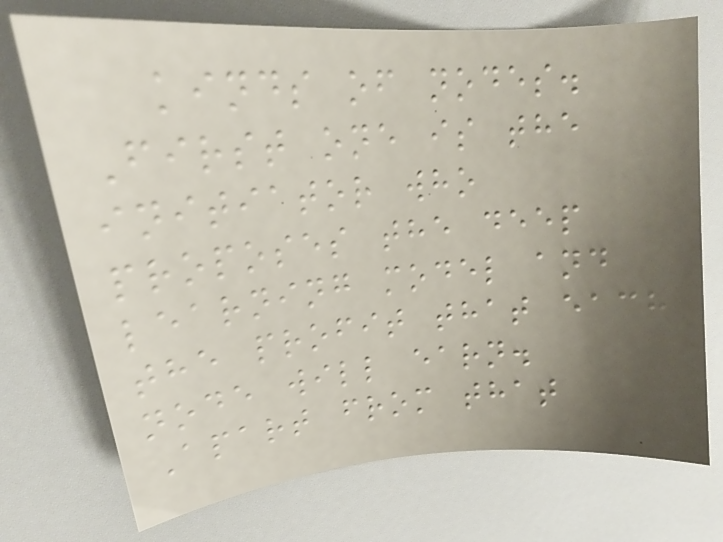kinds of nodes.
First one is the
initiator who
proposes the deep
learning model and
the profit that each
node will earn.
Apart from that
